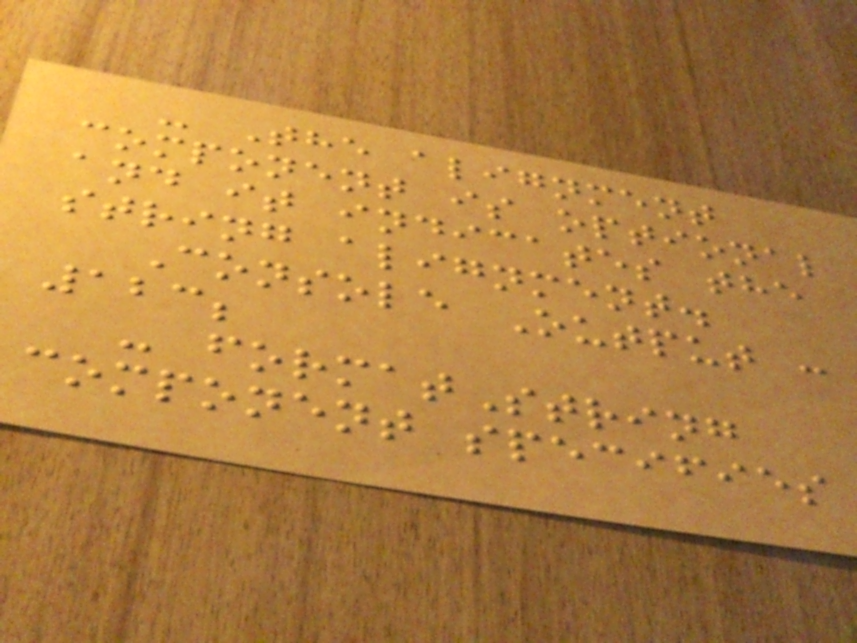- The alignment
component is optional
and it indicates the
string alignment.
Console Output :
123;
- formatString
component specifies
